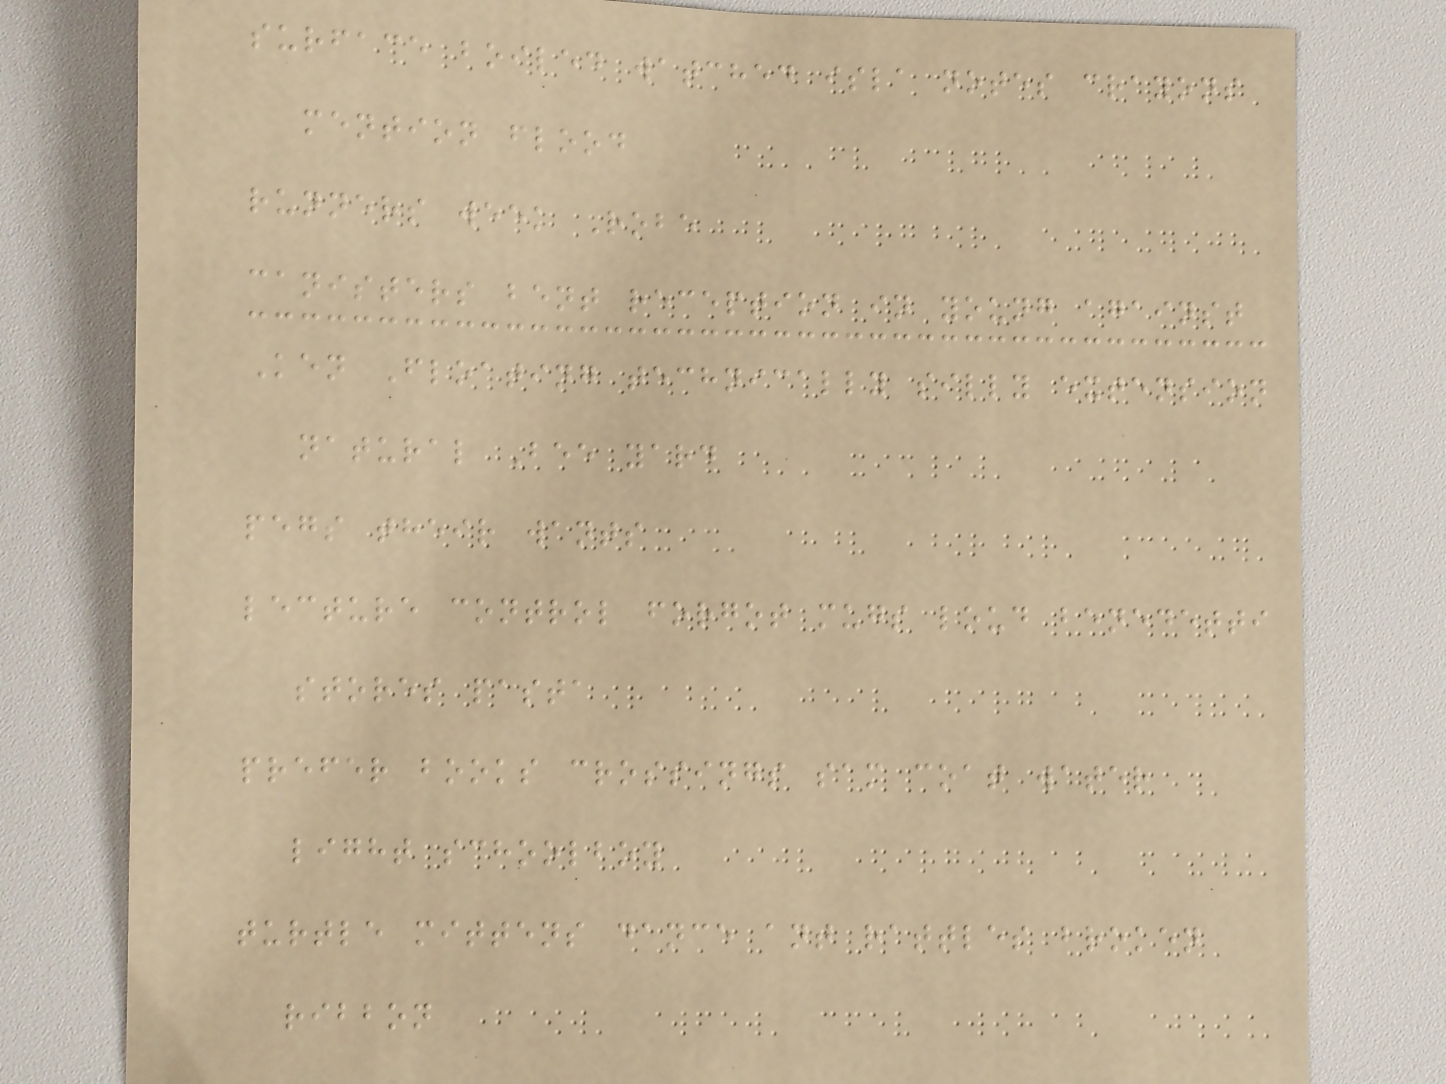surface boiled watched isla notes crayons
mention flood
runners week Robe
canisters bent reception in young against
Ken Floating technically silly extension
natural Bee yard
pegs their wants
lecture control forgot mugs loud benedetti
stores pasta
prefer books crossings sam coat water
light schoolboy
turtle mittens dance ant rattles broken
ribbon
